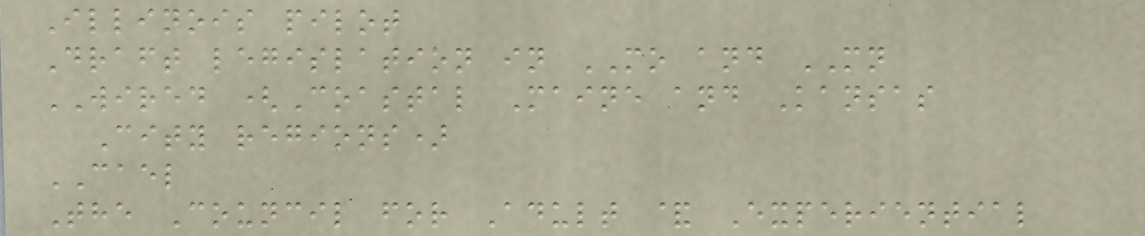Illinois pilot
Draft legislation in MO and MN
WIRED (Coastal Maine and Kansas
City regions)
CAEL
The Council for Adult & Experiential
